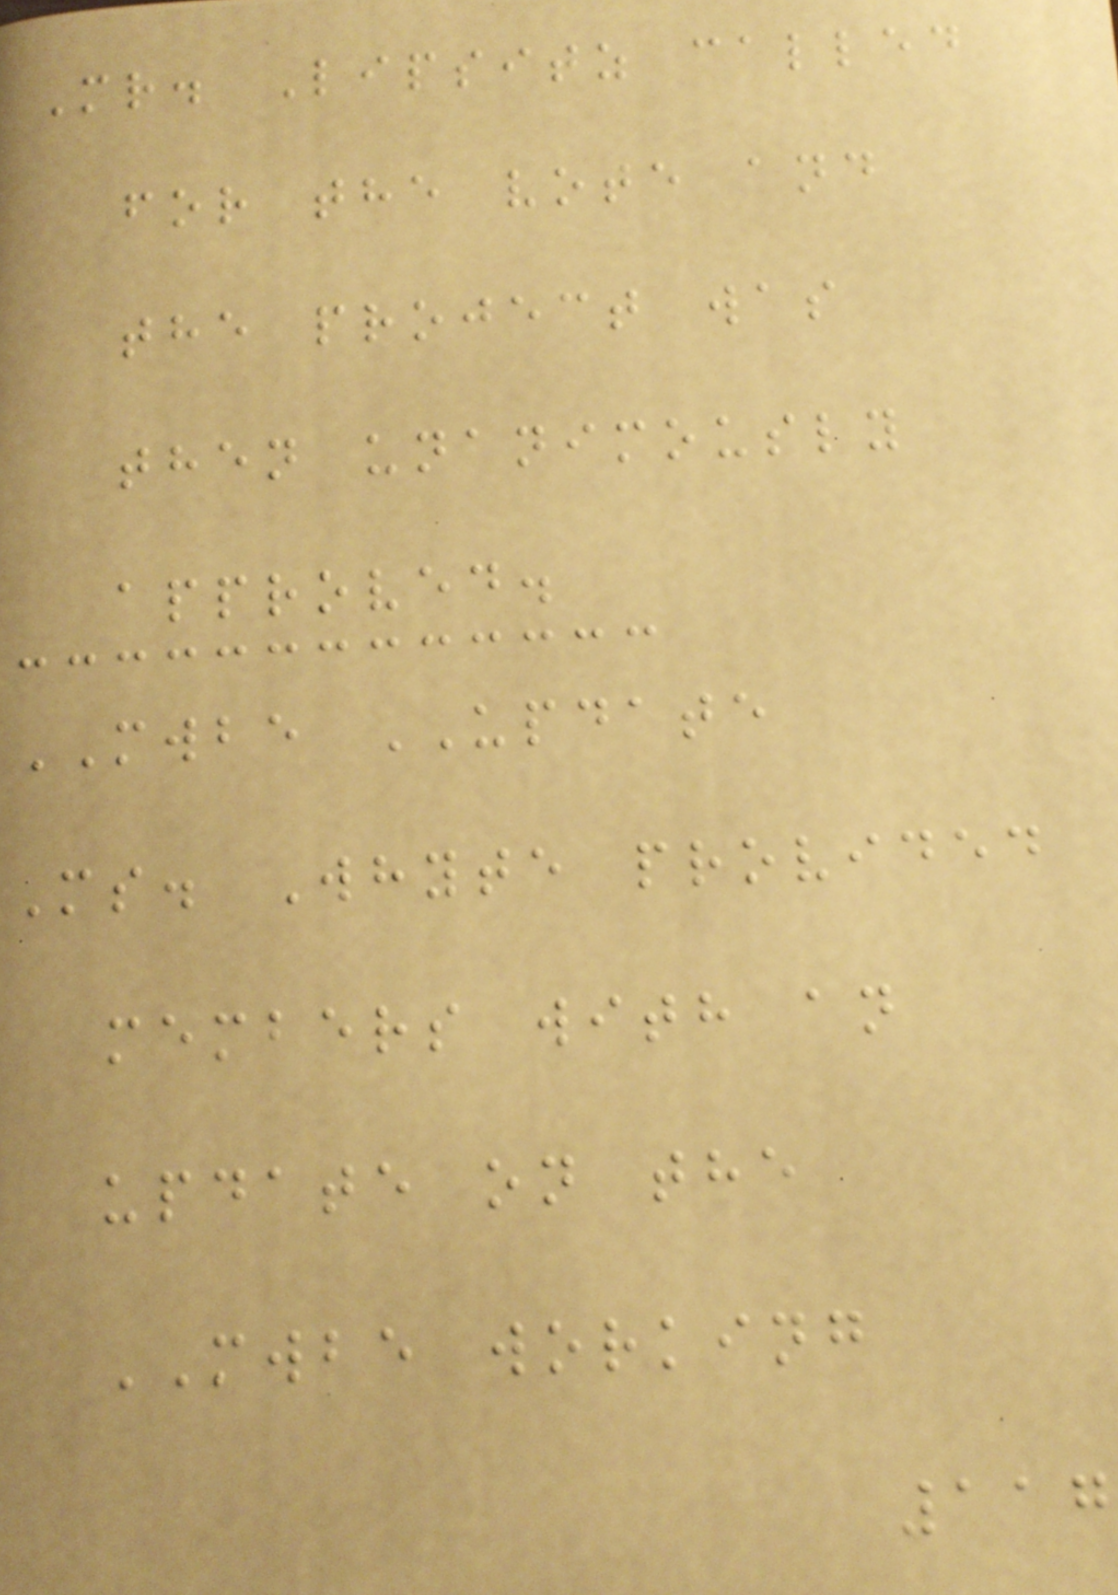Mr. Lipsitz called
for the vote and
the project was
then unanimously
approved.
MWBE UPDATE
Ms. Whyte provided
members with an
update on the
MWBE working
117
